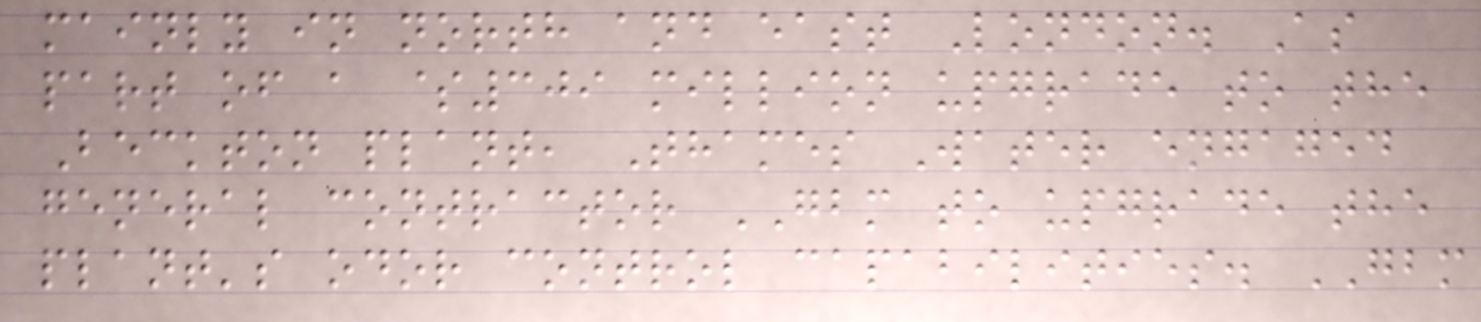mainly in north and east London. As
part of a $309 million upgrade to the
Beckton plant, Thames Water engaged
general contractor GBM to upgrade the
plant's odor control capabilities. GBM
